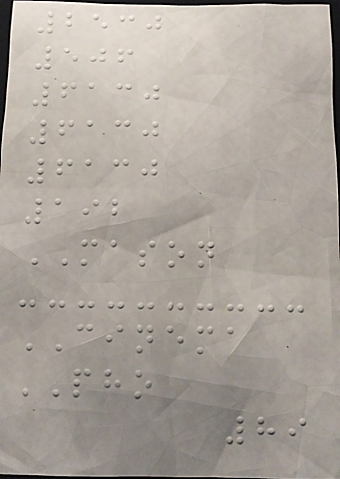2530
506
6130
6130
6130
192
MASON
CINEMA
PHO
89
